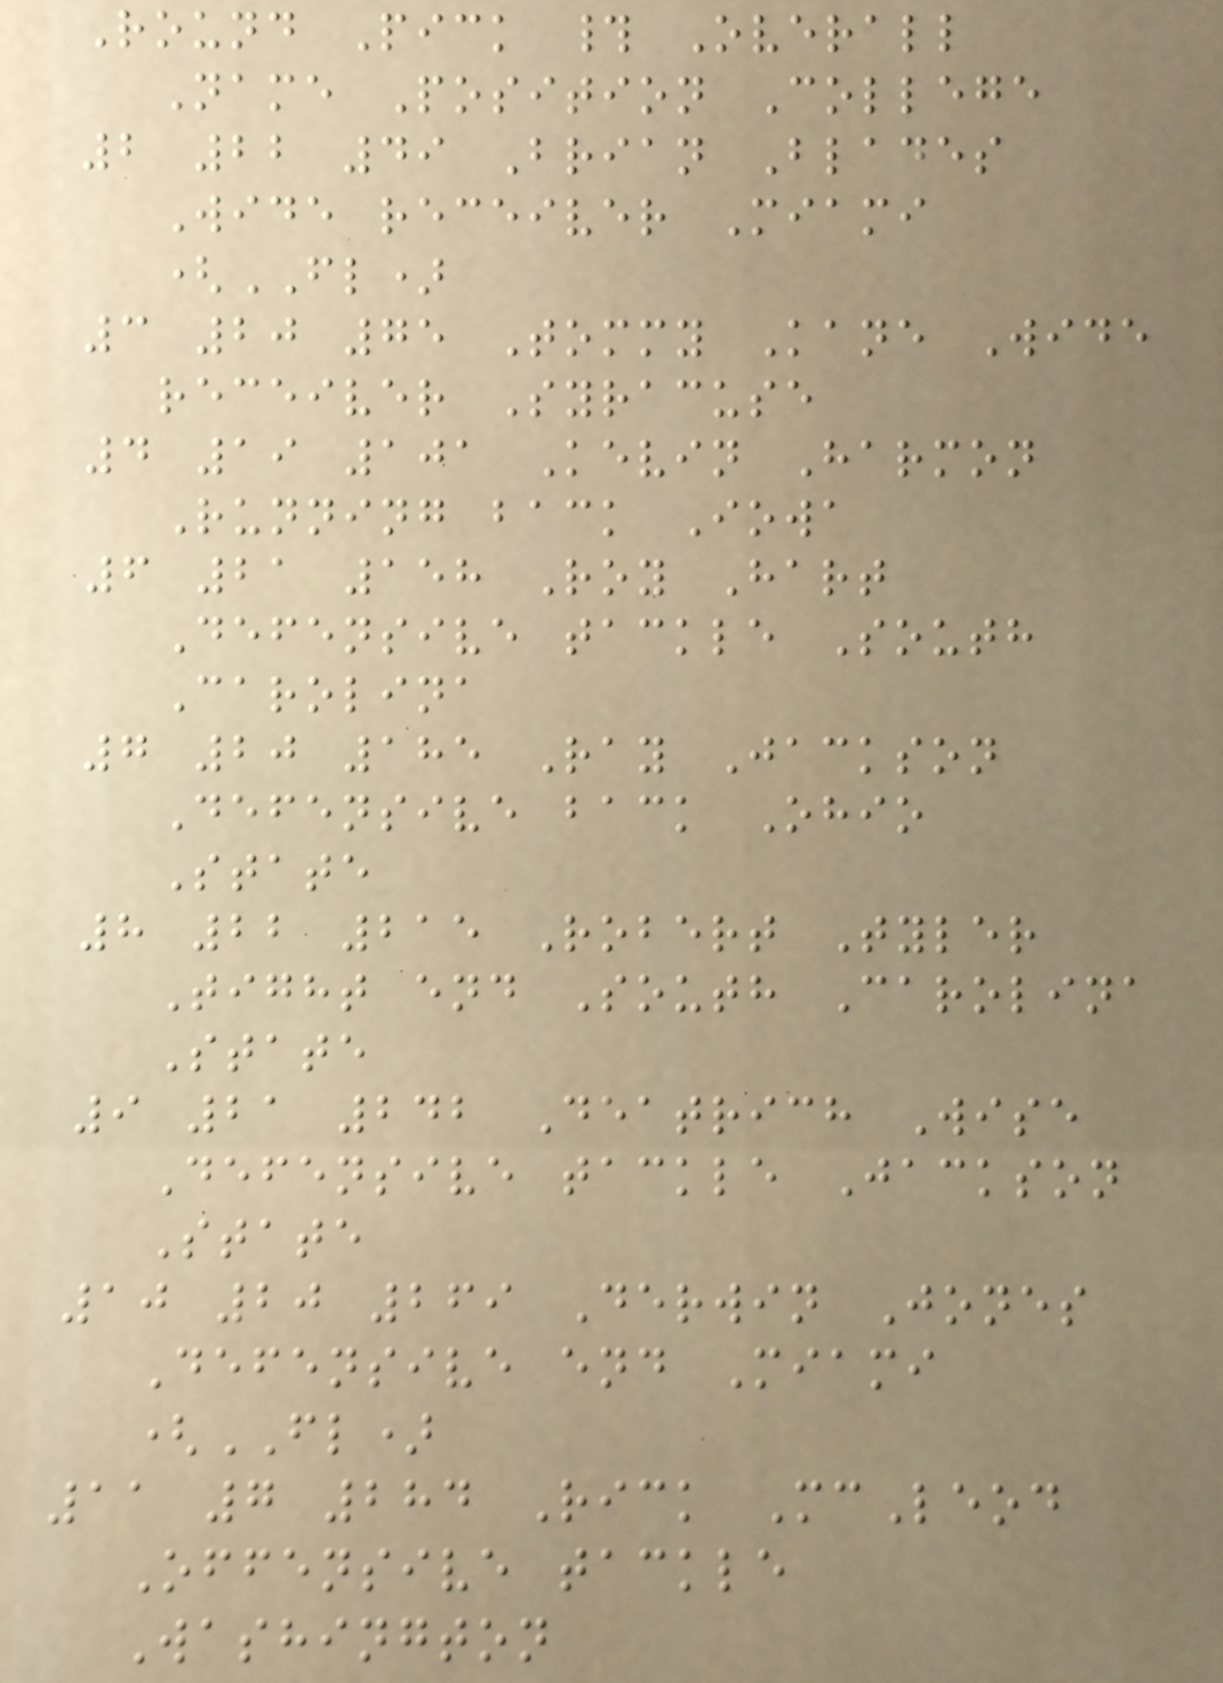Round Pick # Overall
Name Position College
2 22 49 Brian Blades
Wide receiver Miami
(FL)
3 20 75 Tommy Kane Wide
receiver Syracuse
4 19 101 Kevin Harmon
Running back Iowa
6 21 158 Roy Hart
Defensive tackle South
Carolina
7 20 185 Ray Jackson
Defensive back Ohio
State
8 22 215 Robert Tyler
Tight end South Carolina
State
9 21 242 Deatrich Wise
Defensive tackle Jackson
State
10 20 269 Derwin Jones
Defensive end Miami
(FL)
11 7 284 Rick McLeod
Offensive tackle
Washington
